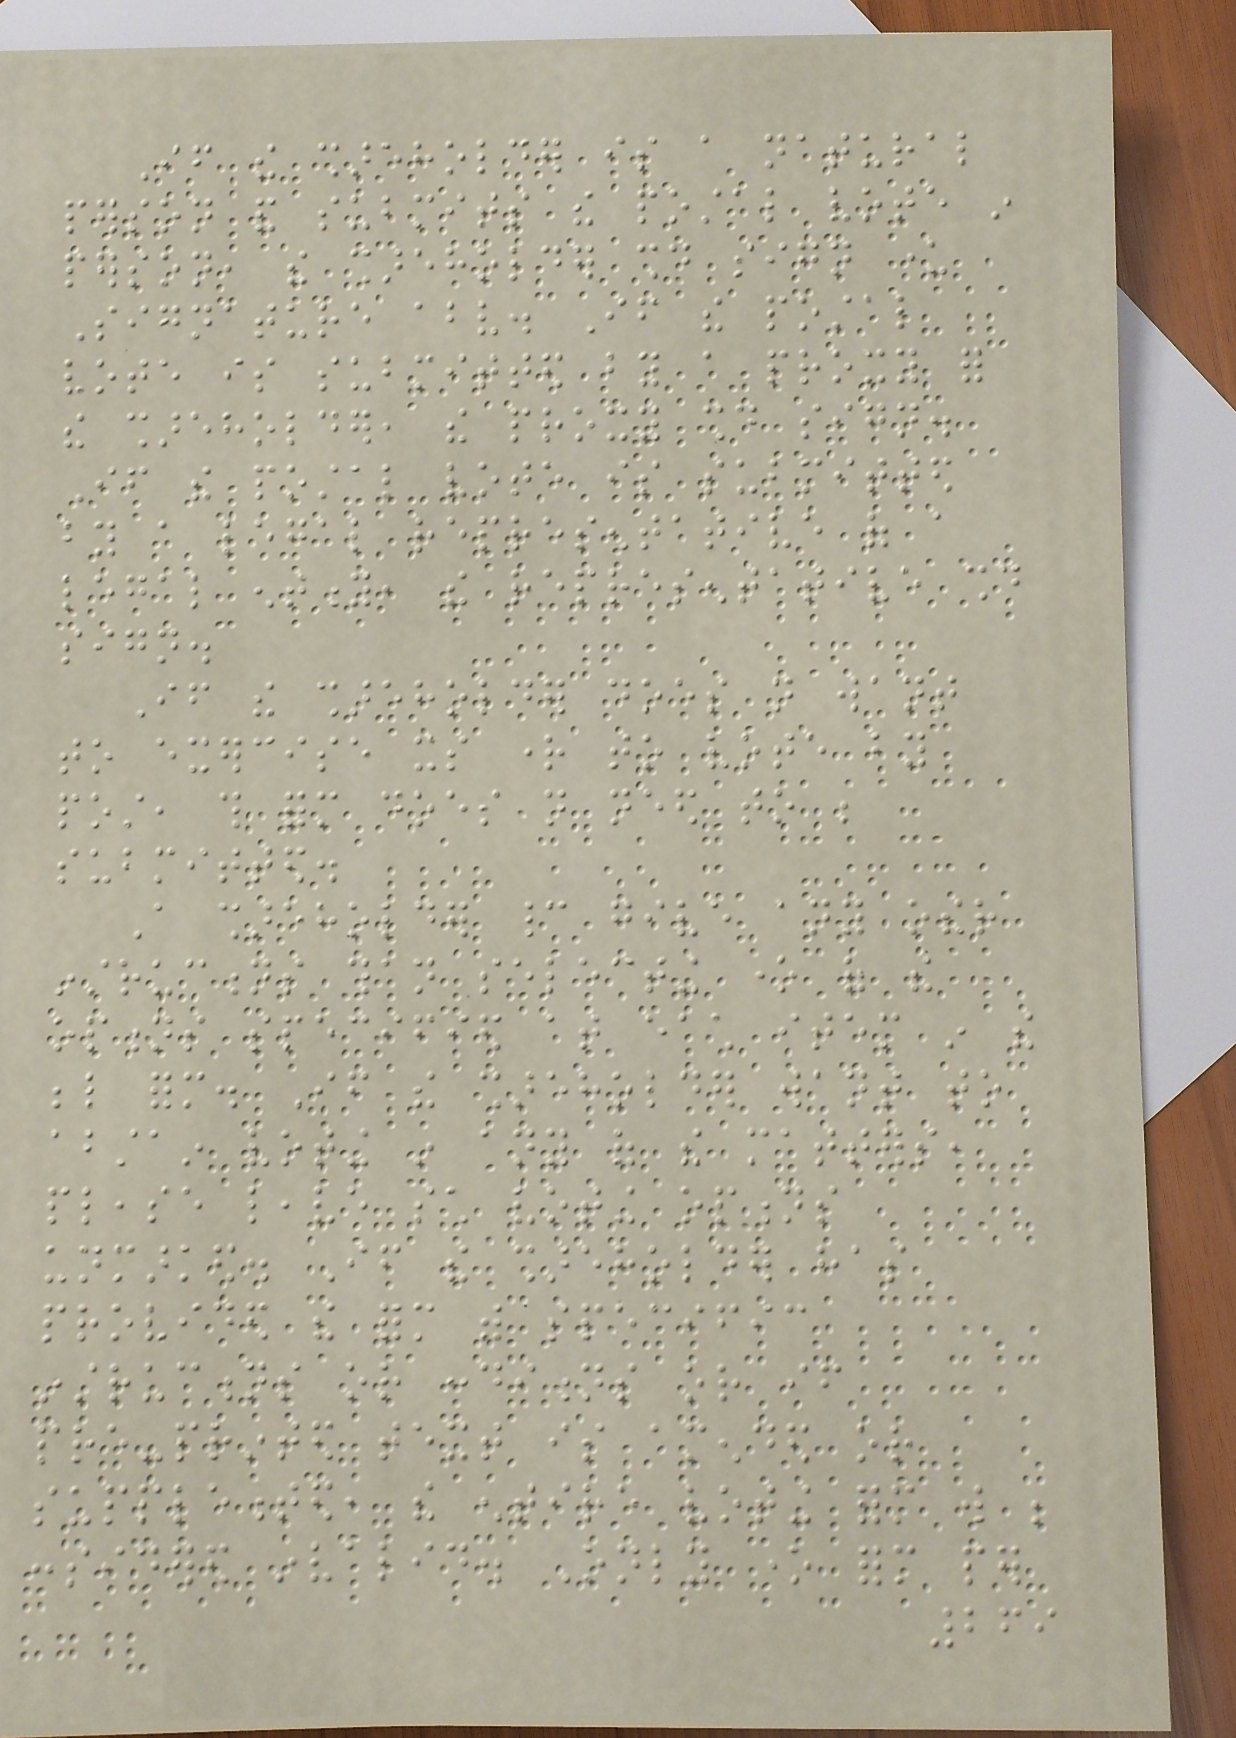If the shareholder is a natural
person and submits the postal vote in
person, the shareholder should sign under
Signature above. If the postal
vote is submitted by a proxy for
the shareholder, the proxy should sign.
If the postal vote is submitted
by a legal representative of a
legal entity, the representative should
sign.
If the shareholder does not want
to exercise its right to vote by
post, this form does not need to be
submitted.
A shareholder cannot give any other
instructions than selecting one of the
options specified at each item in the
below form. If the shareholder want to
abstain voting in any of the matters,
please leave such voting options
unmarked. If the shareholder has
provided the form with specific
instructions or conditions or if
pre-printed text is amended or
supplemented, the entire voting form will be
considered invalid. Only one form per
269
